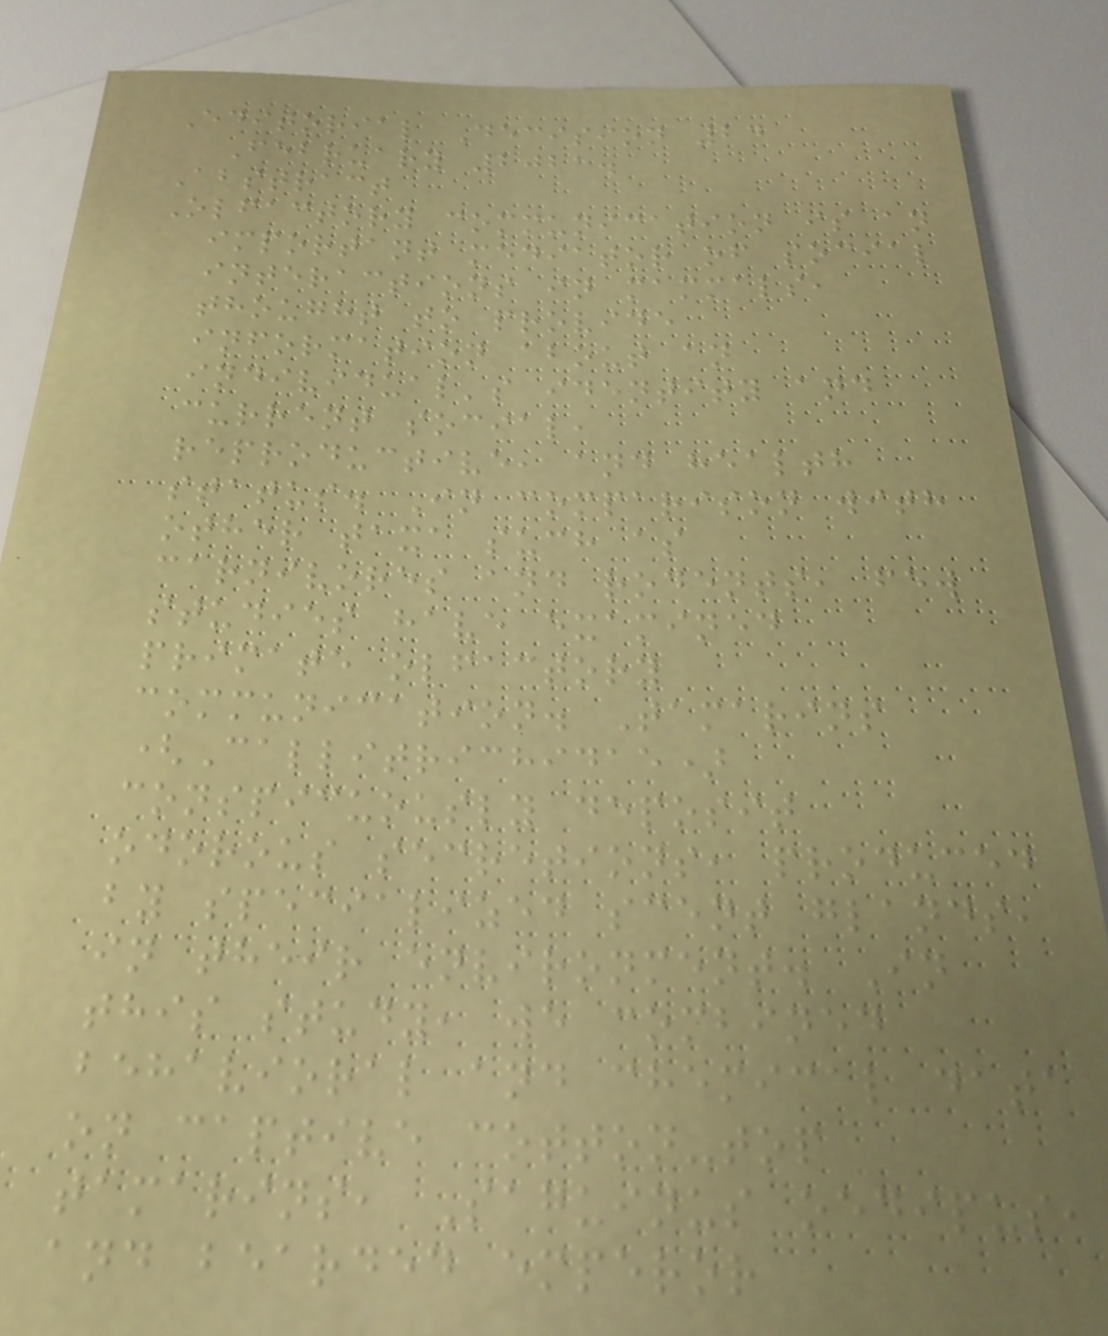Editorial Decision 24
February 2021.
Abstract
Olfactory communication is an
important mediator of social
interactions in mammals,
thought to provide
information about an
individual's identity and
current social,
reproductive, and health
status. In comparison with
other taxa such as
carnivores and rodents, few
studies have examined
primate olfactory
communication. Tamarins
(Callitrichidae)
conspicuously deposit
odorous secretions, produced
by specialized scent glands,
in their environment. In
this study, we combined
behavioral and chemical data
on captive cotton-top
tamarins, Saguinus oedipus,
and bearded emperor
